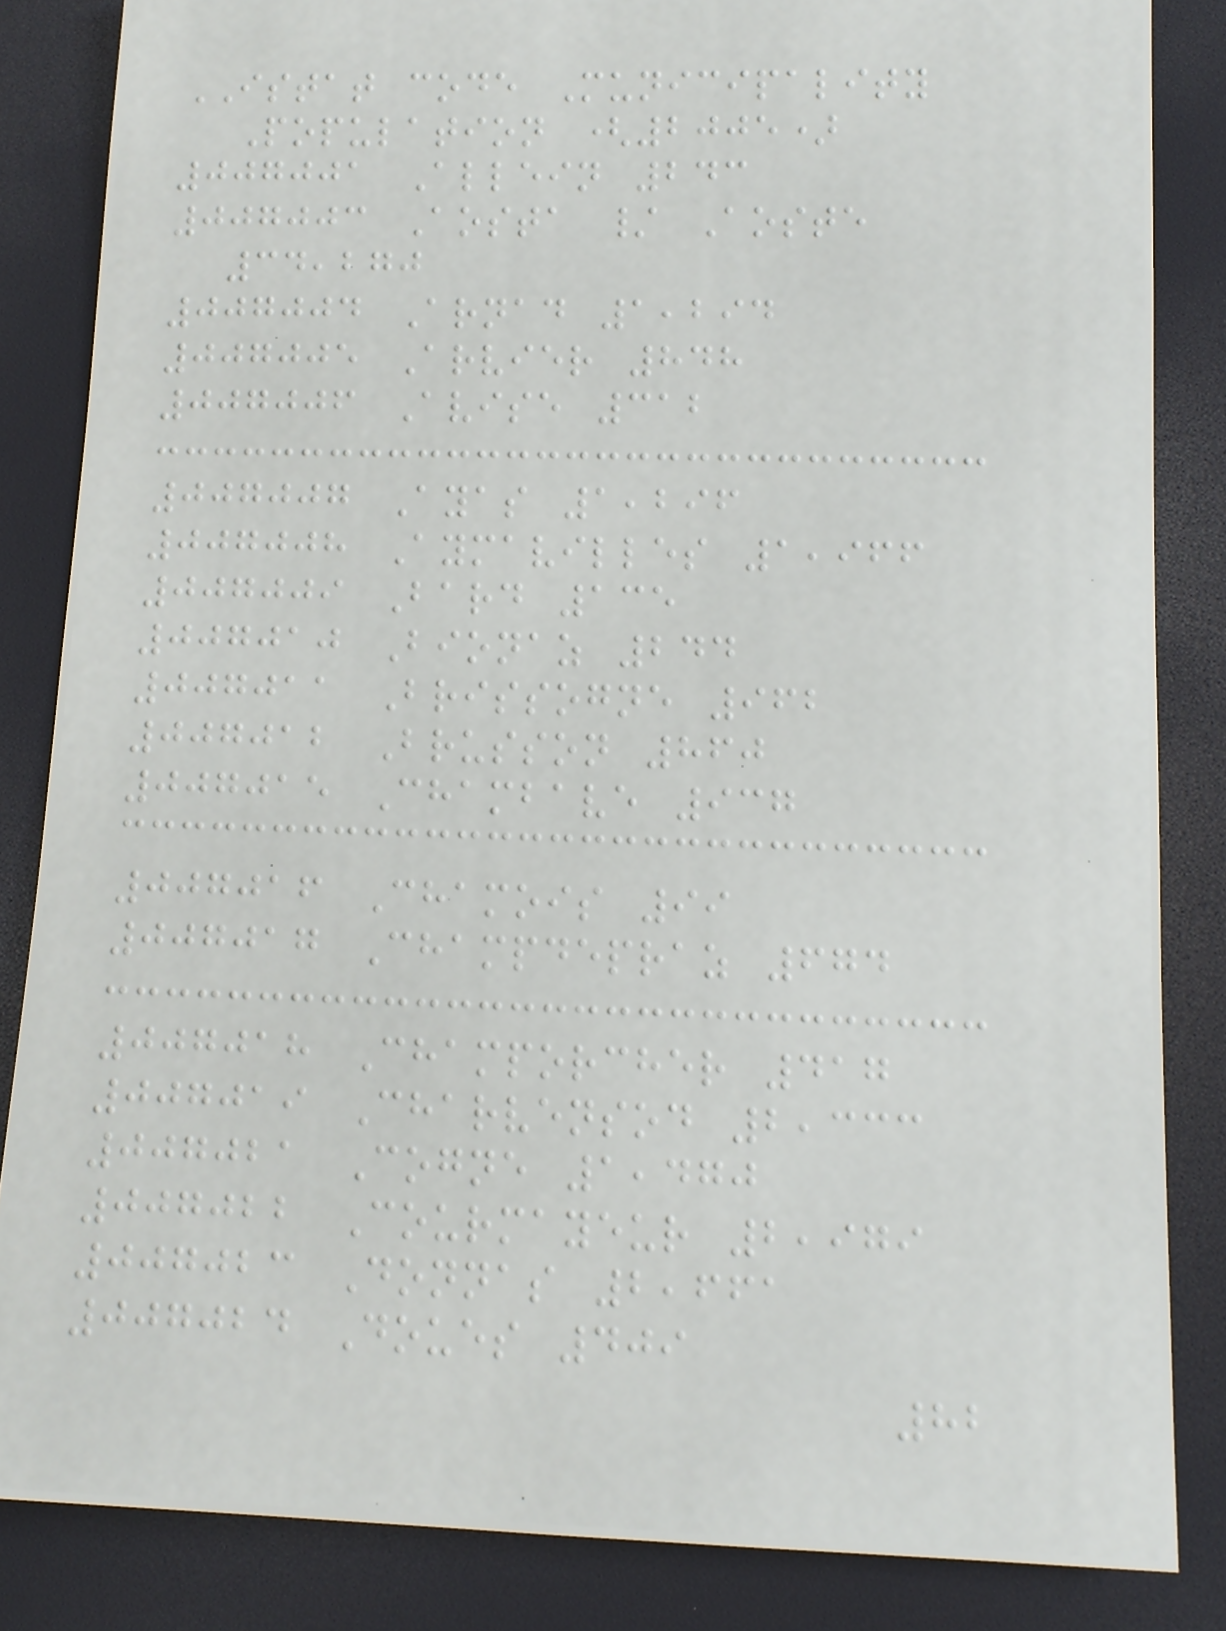ISTAT code Municipality
Population (2005)
007001 Allein 243
007003 Aosta / Aoste
34,270
007004 Arnad 1,294
007005 Arvier 848
007006 Avise 312
007007 Ayas 1,296
007008 Aymavilles 1,966
007009 Bard 135
007010 Bionaz 244
007011 Brissogne 962
007012 Brusson 860
007015 Chambave 937
007016 Chamois 99
007017 Champdepraz 674
007018 Champorcher 417
007019 Charvensod 2,333
007021 Cogne 1,470
007022 Courmayeur 2,979
007023 Donnas 2,661
007024 Doues 409
82
